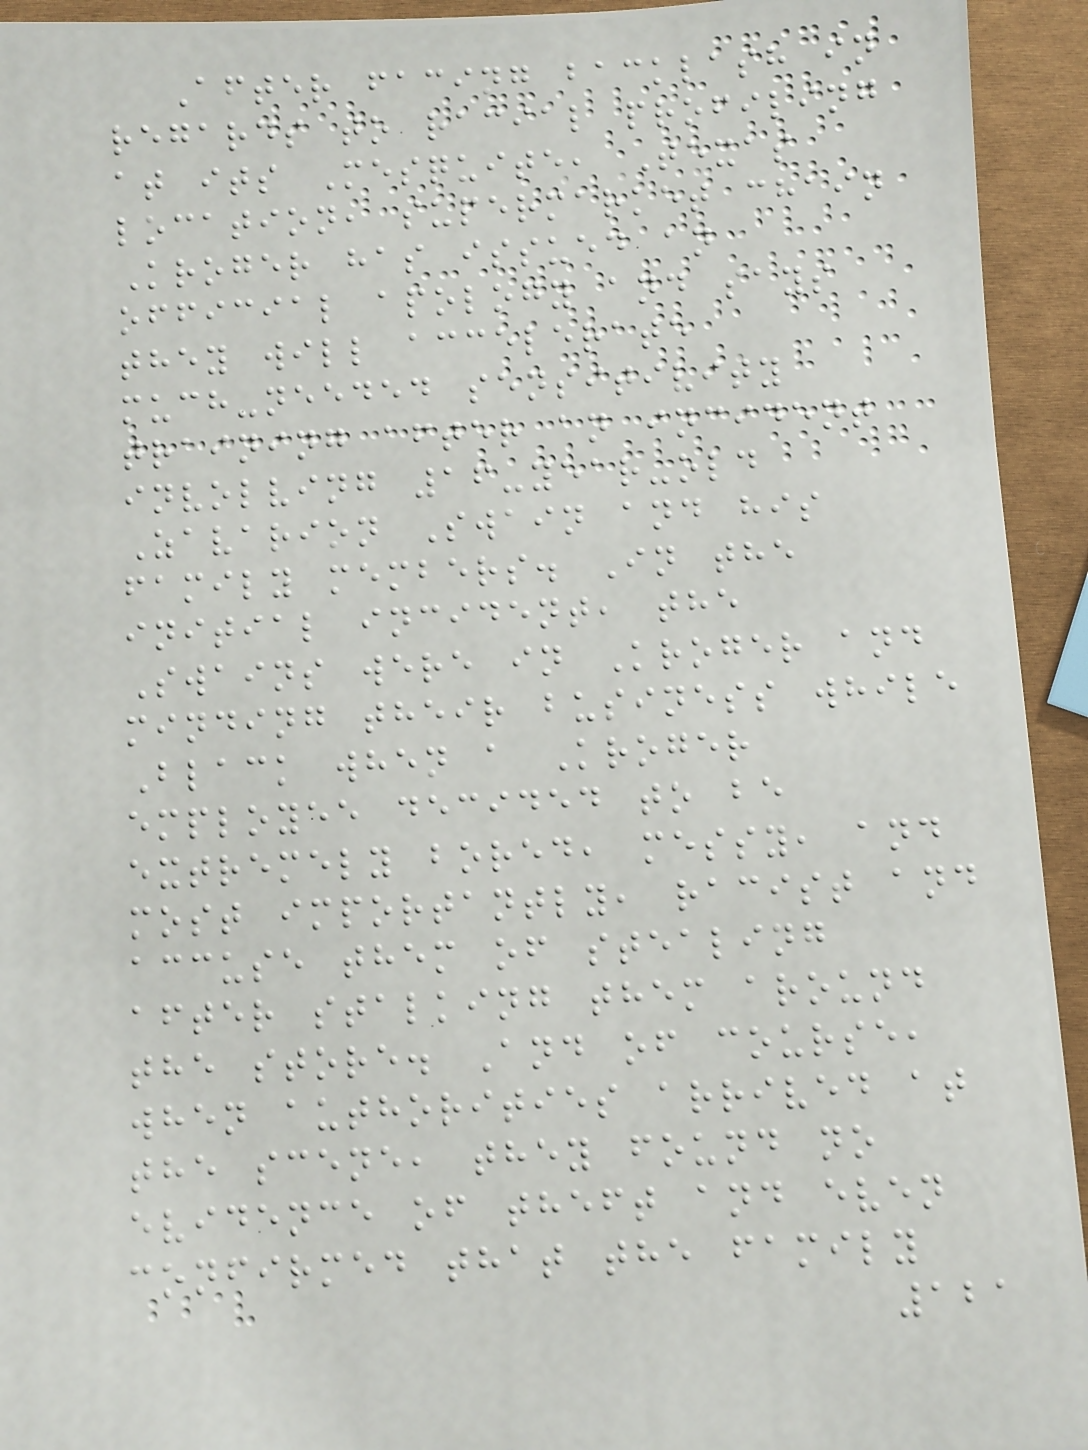After facing backlash in
regards to racial profiling
at its Mesquite, Texas
location, supermarket chain
Kroger has issued an
official apology and says
they will accelerate
much-needed sensitivity
training after an incident
involving 16-year-old
Zavarion Swain and his
family members. In the
initial incident, the
Swains were in Kroger and
minding their business while
Black when a Kroger
employee decided to be
extremely bored, messy, and
most importantly, racist and
accuse them of stealing
after stalking them around
the store. And of course,
when authorities arrived at
the scene, they found no
evidence of theft and even
confirmed that the family
121
